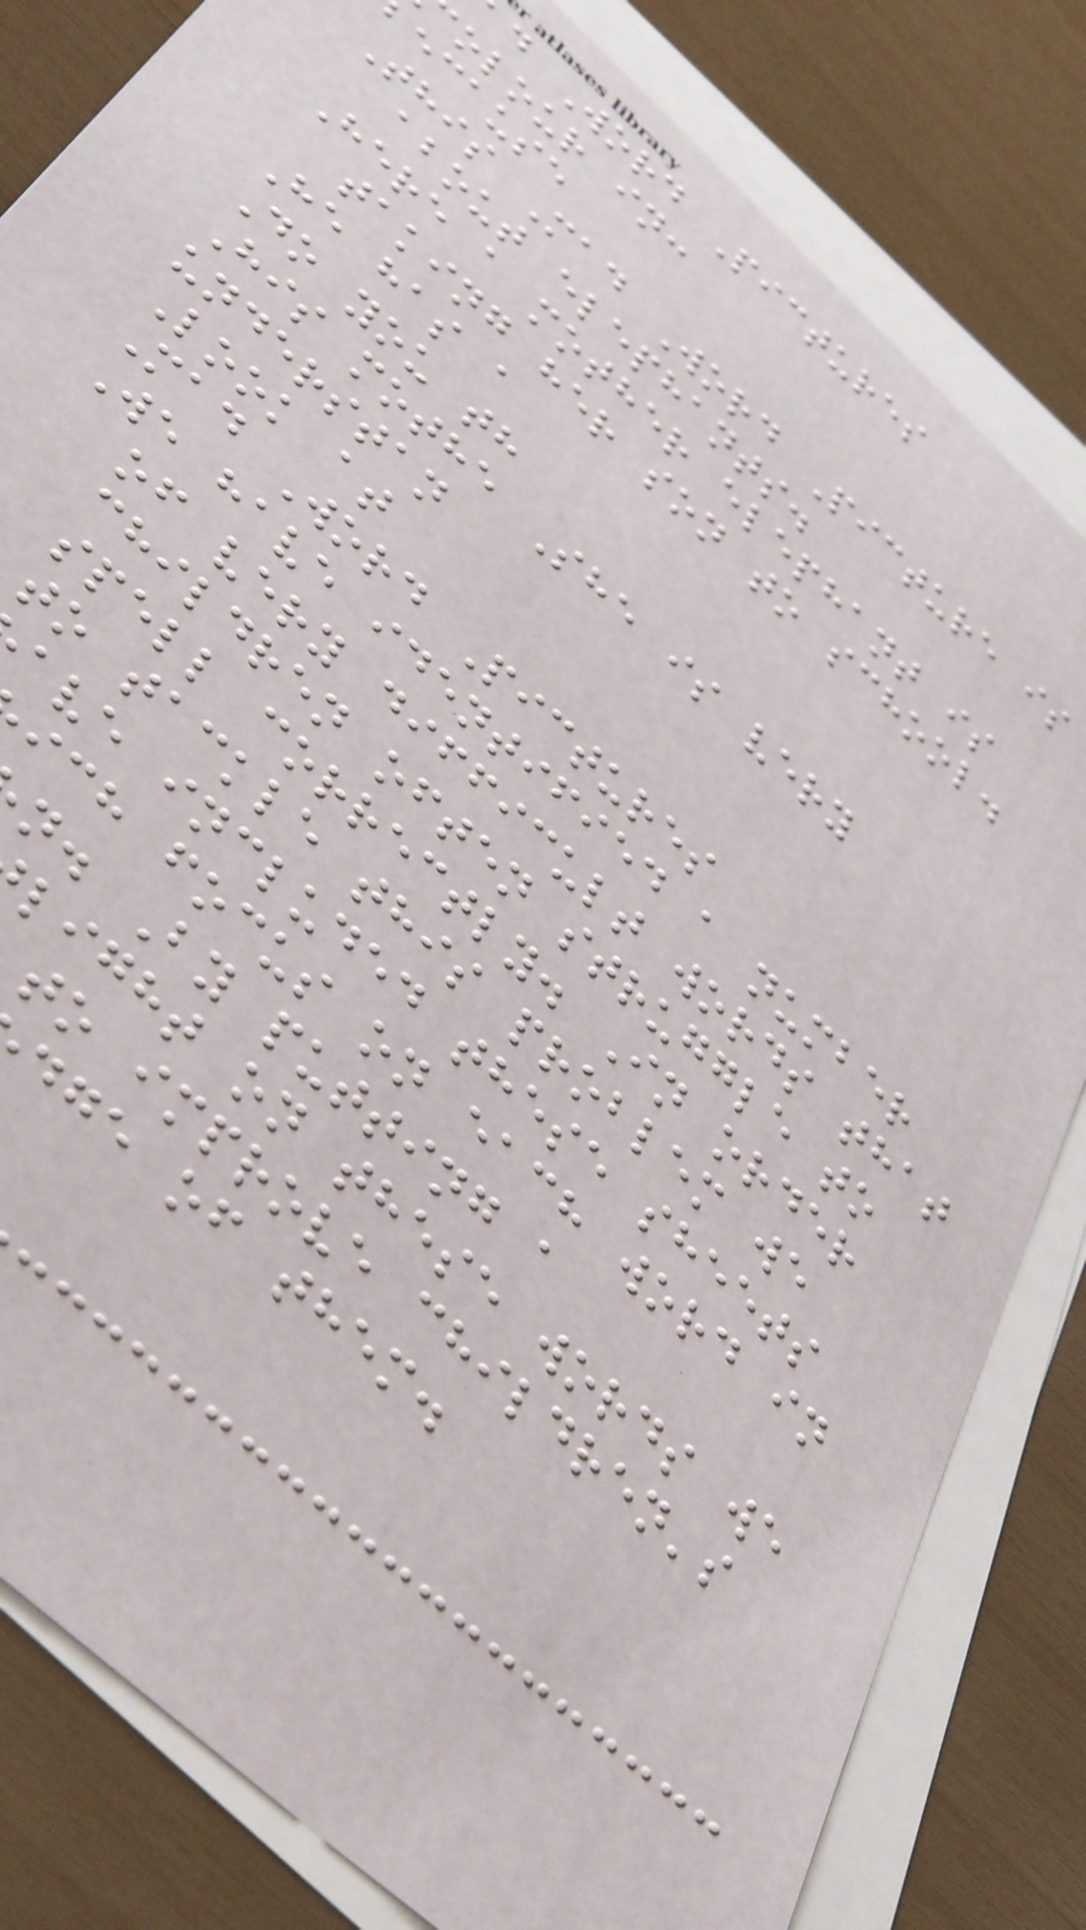d Word Pictures
olour in:
ecause
This Mad Word Picture is
about elephants.
Here a mother elephant is
taking her son to school.
He has a
Do you th
His mothe She is very
understan
Look at
Mad Word Pictures
We have identified a number
of very difficult words that
children often struggle to
spell correctly. In order
to tackle this problem we
ave included these sheets
ich focus on each word in
n. By putting a
light on these words we
to improve children's
dge of them.
